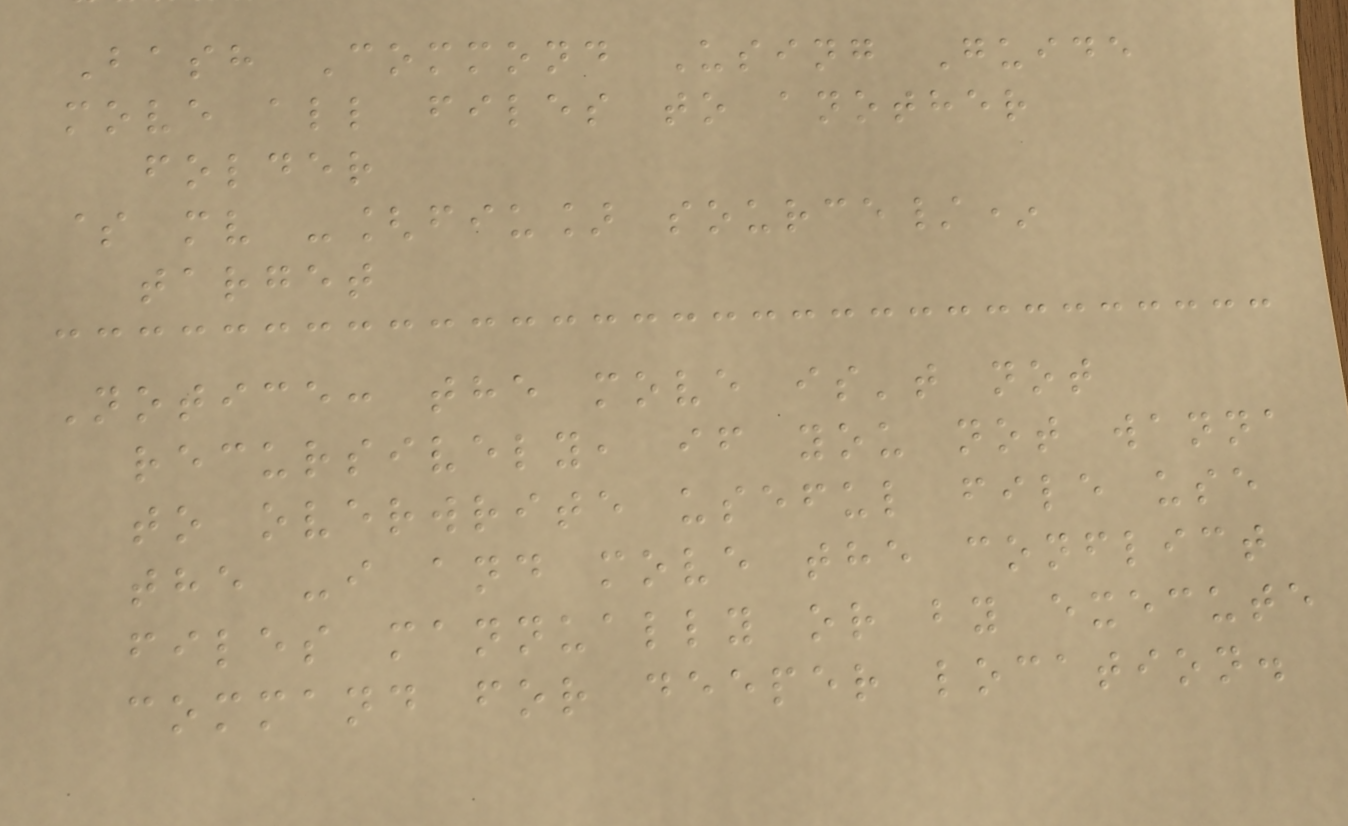Bash Commond Using Guide
move all files to another
folder
$ mv -[fiu] source/*
target
Notice: the move is't not
recursively, if you not wanna
to overwrite useful file use
the -i and move the conflict
files mannually or by execute
command for deeper location.
